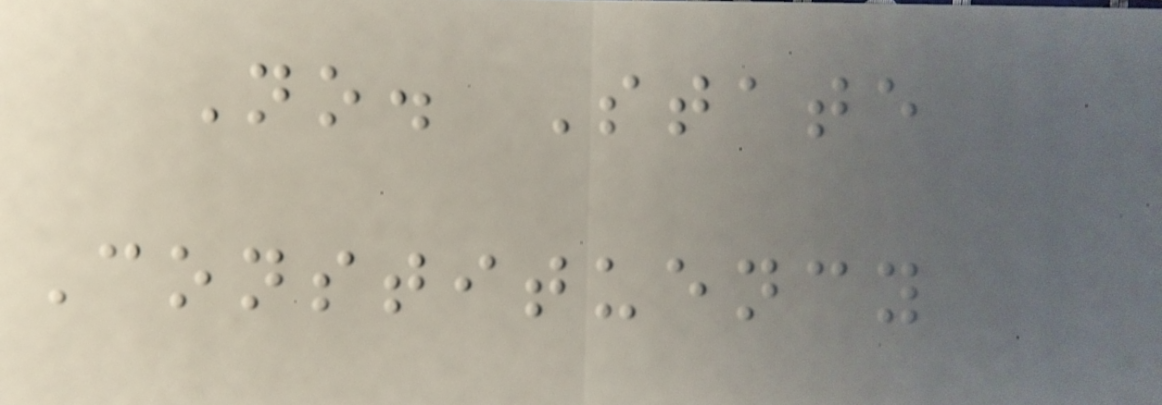No. State
Constituency
